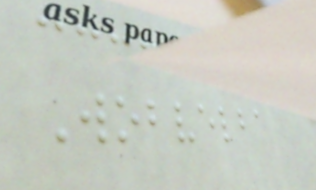Wobvelba
